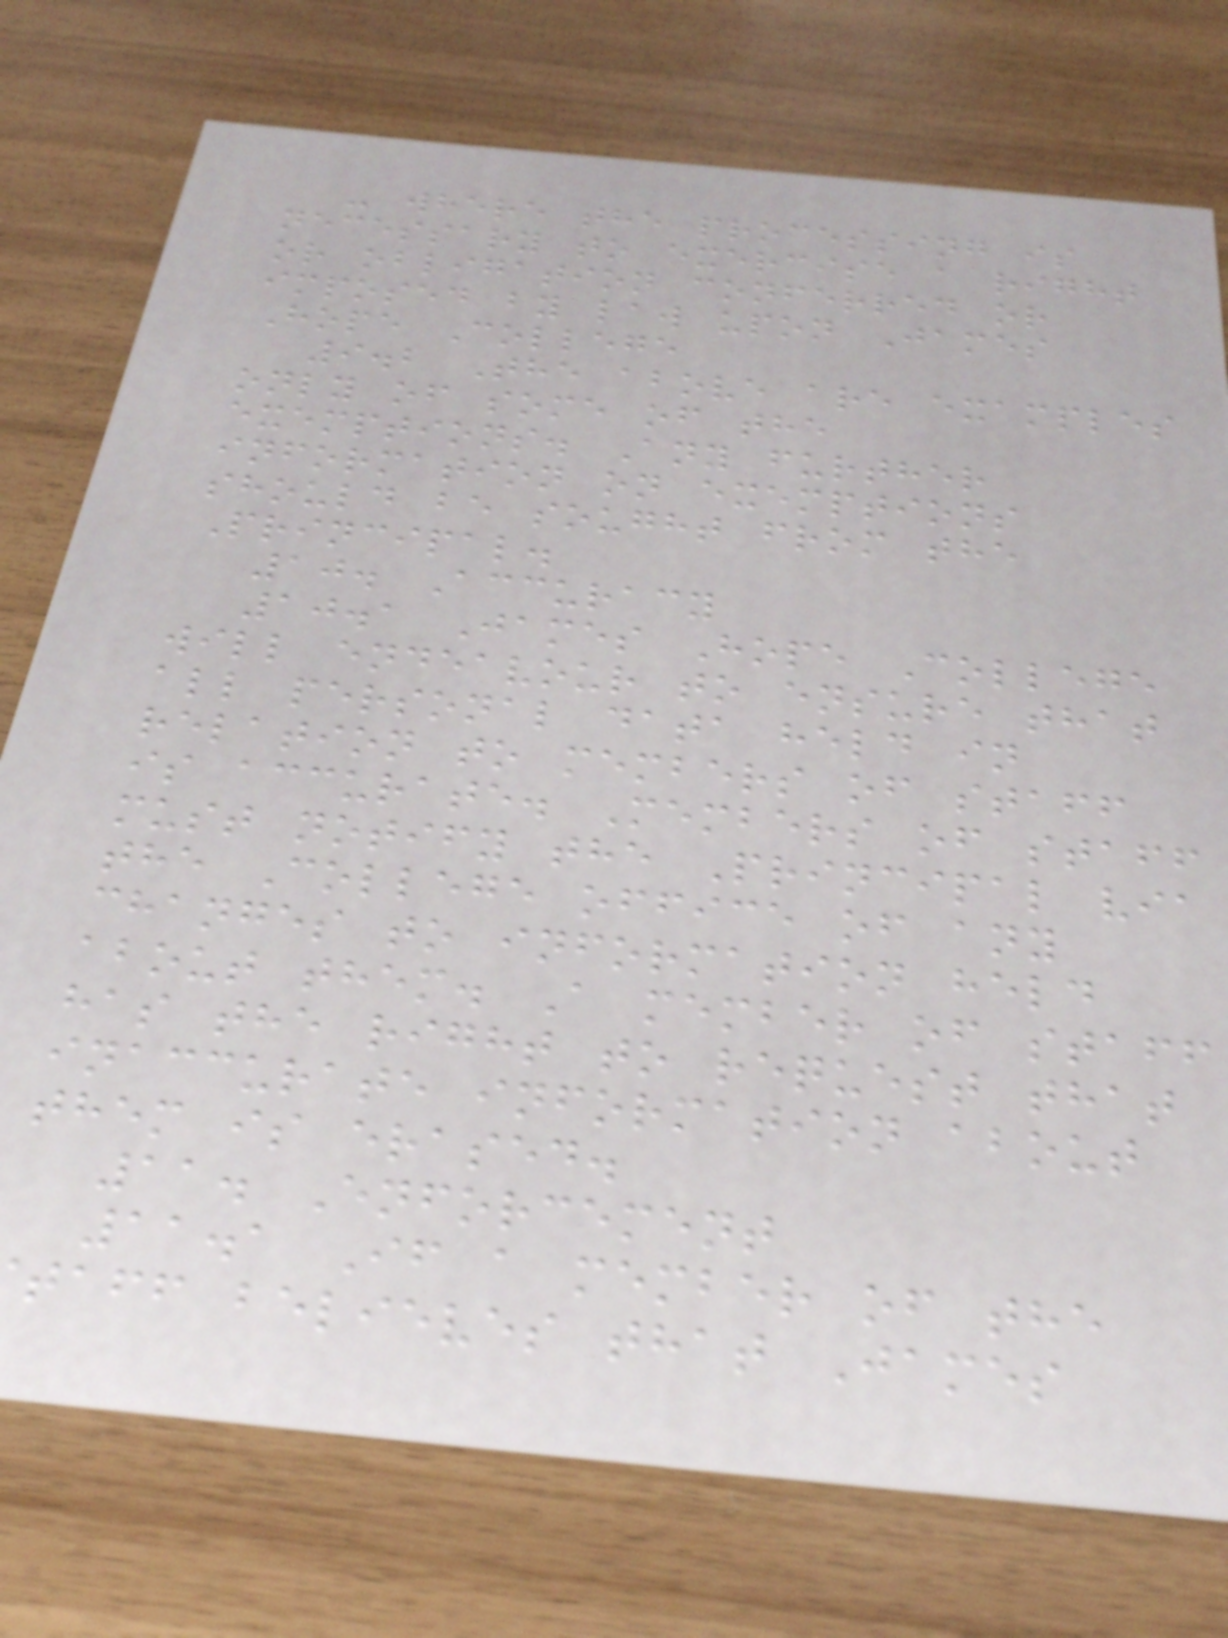- where the processing is
necessary to exercise a right
or obligation conferred or
imposed by law upon James
Hope College
9.2 The above are examples
only of some of the
exemptions. Any further
information on exemptions
should be sought from the
Principal.
10. Accuracy
10.1 James Hope College
will endeavour to ensure that
all personal data held in
relation to members of staff
is accurate. Members of staff
must notify the Principal via
the College office of any
changes to information held
about them. A member of staff
has the right to request that
inaccurate information about
them is erased.
11. Enforcement
11.1 If a member of the
taff believes that James
